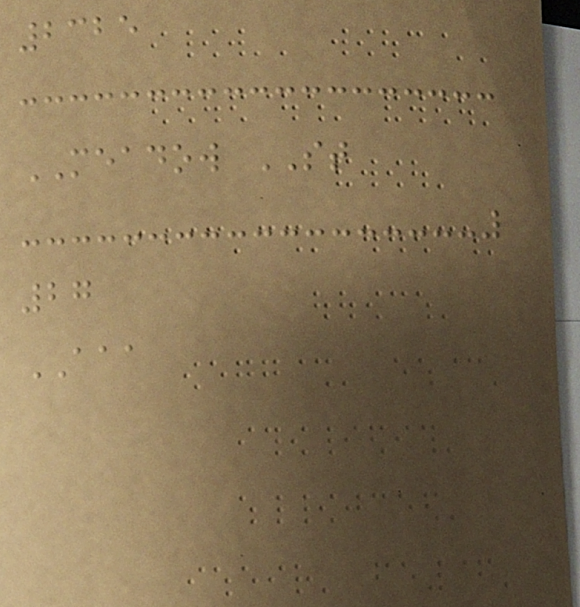2325
MEADOW ST
27
AAA
